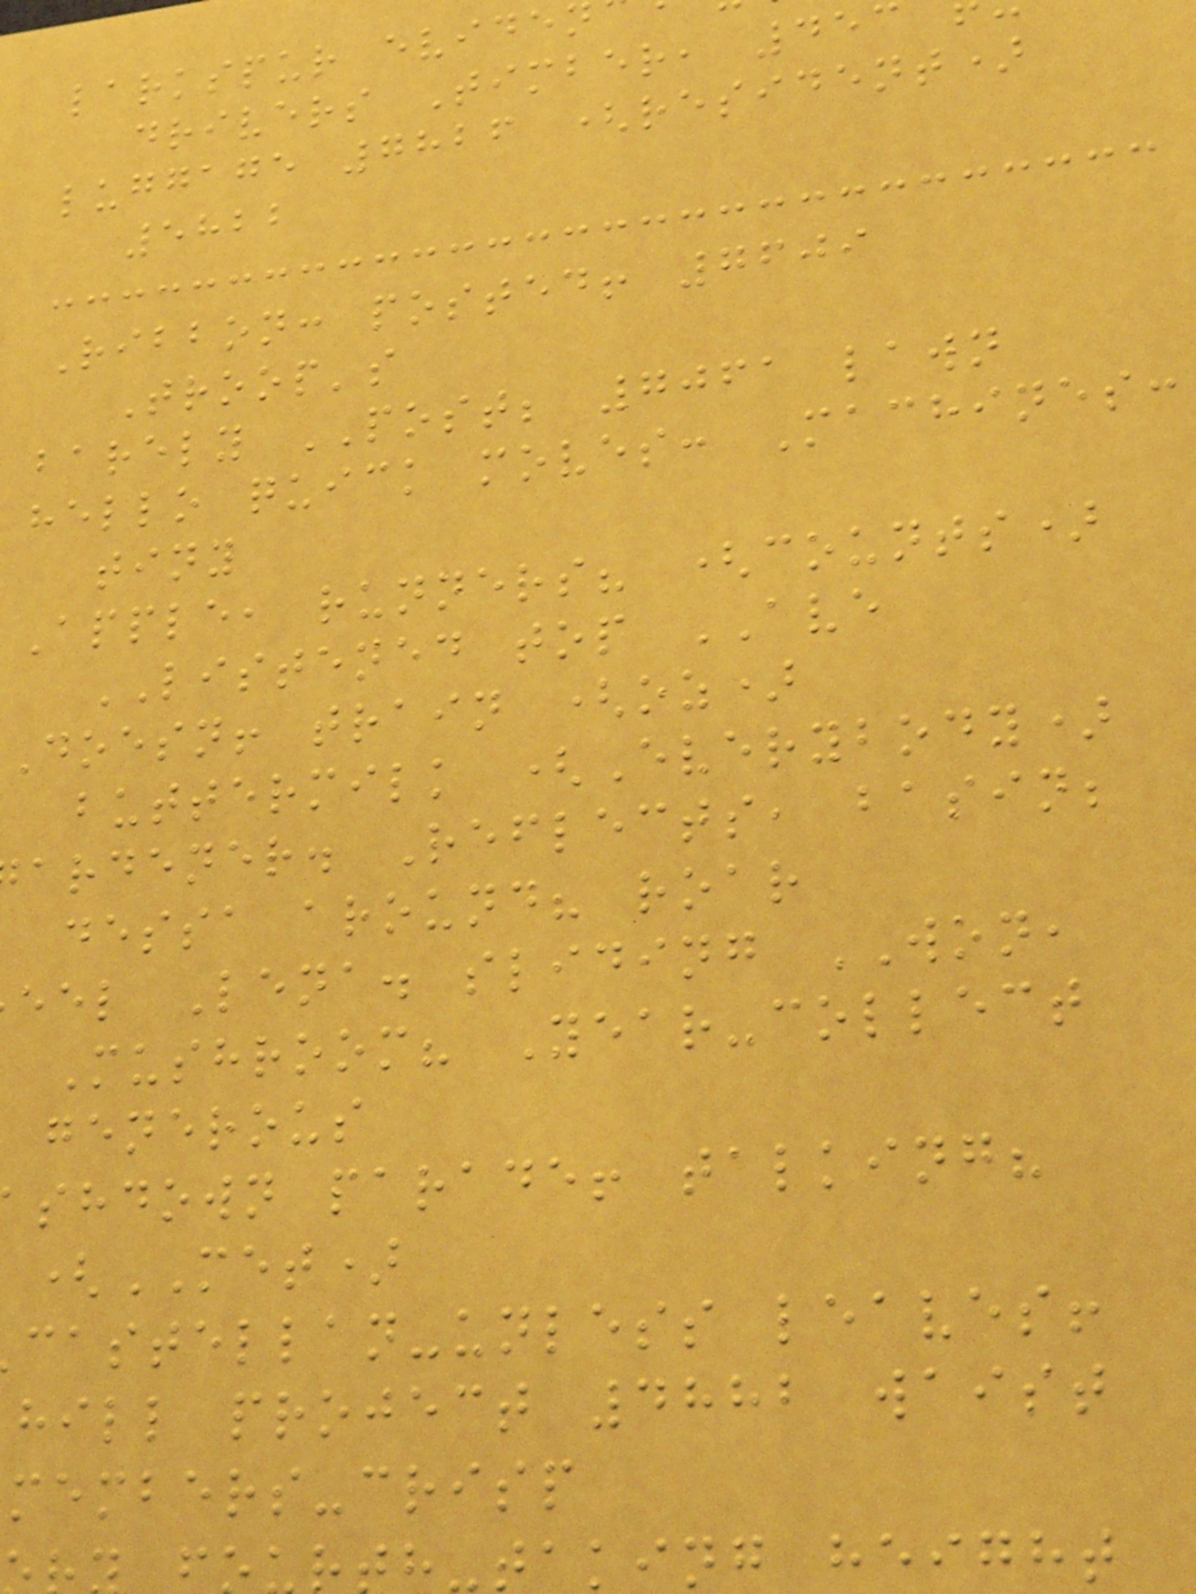larkspur evide
drivers Timber, 45
luggage 7826 (resident)
5822
Ribbon: posted! 7609
Troop's
barely POST; 7061 lawn
hello quick moves: Machines:
tiny
Apple, runners? (counts)
LISTENED top AVE
Doesn! train (oz)
buttermilk (Everybody)
ardener. Reflects, basin;
dessa around? roar
eel Lena. sliding WON,
Mushroom? Year-collect
generous
shdown parade! talking?
(MET)
castellan-unless leaves!
hill project 4882 waist
members-crisp
-taking height
